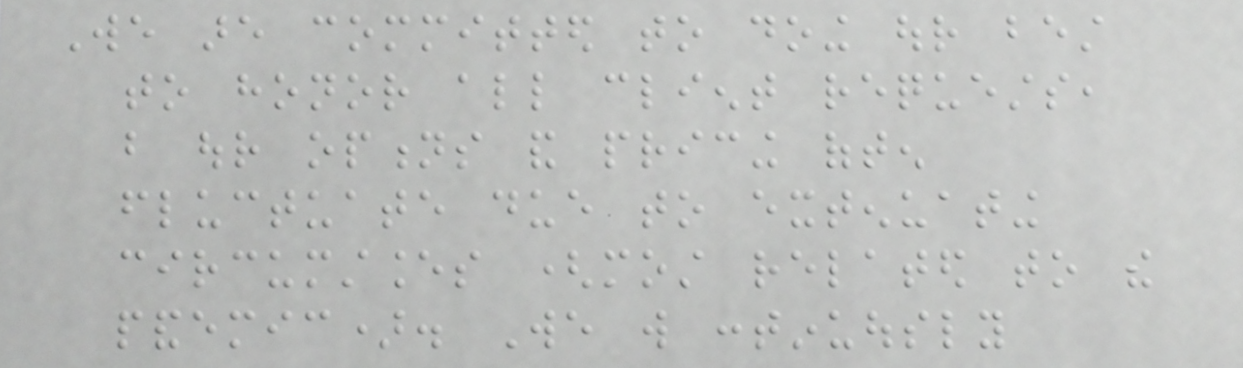We are committed to doing our best
to honor all client requests,
but our options and pricing often
fluctuate due to extenuating
circumstances (most related to the
pandemic). We will continuously
